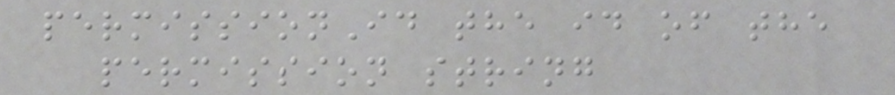permissionId the id of the
permission string
